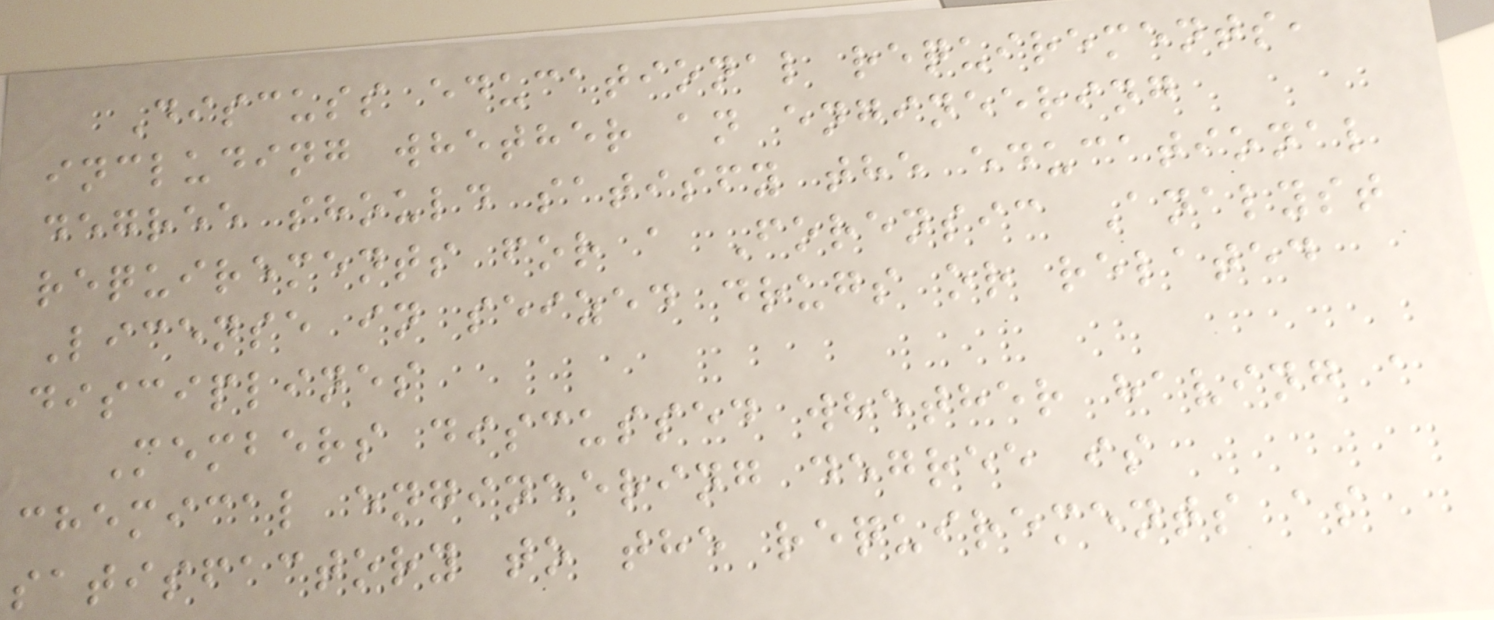Discuss educational requirements,
including whether an engineering
degree should satisfy the educational
requirements for a Forensic Analyst
License in seized drugs or related
disciplines
Members discussed whether having a
chemical engineering degree is
satisfactory to the requirements as
